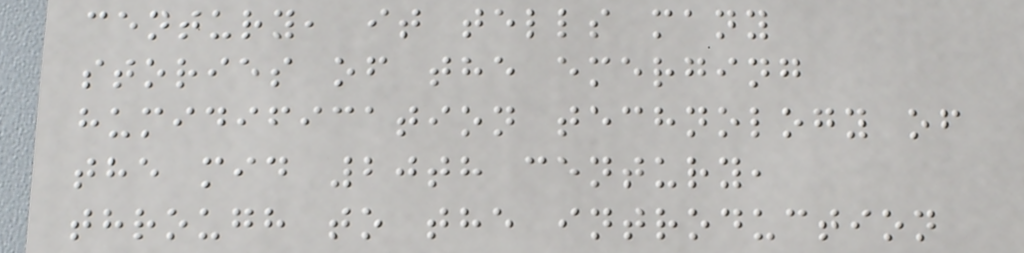century, it tells many
stories of the emerging
humidification technology of
the mid 20th century,
through to the introduction
